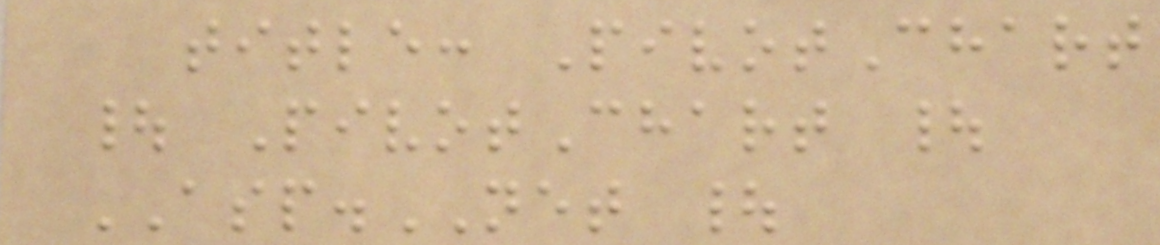title: PivotChart
| PivotChart |
ASP.NET |
